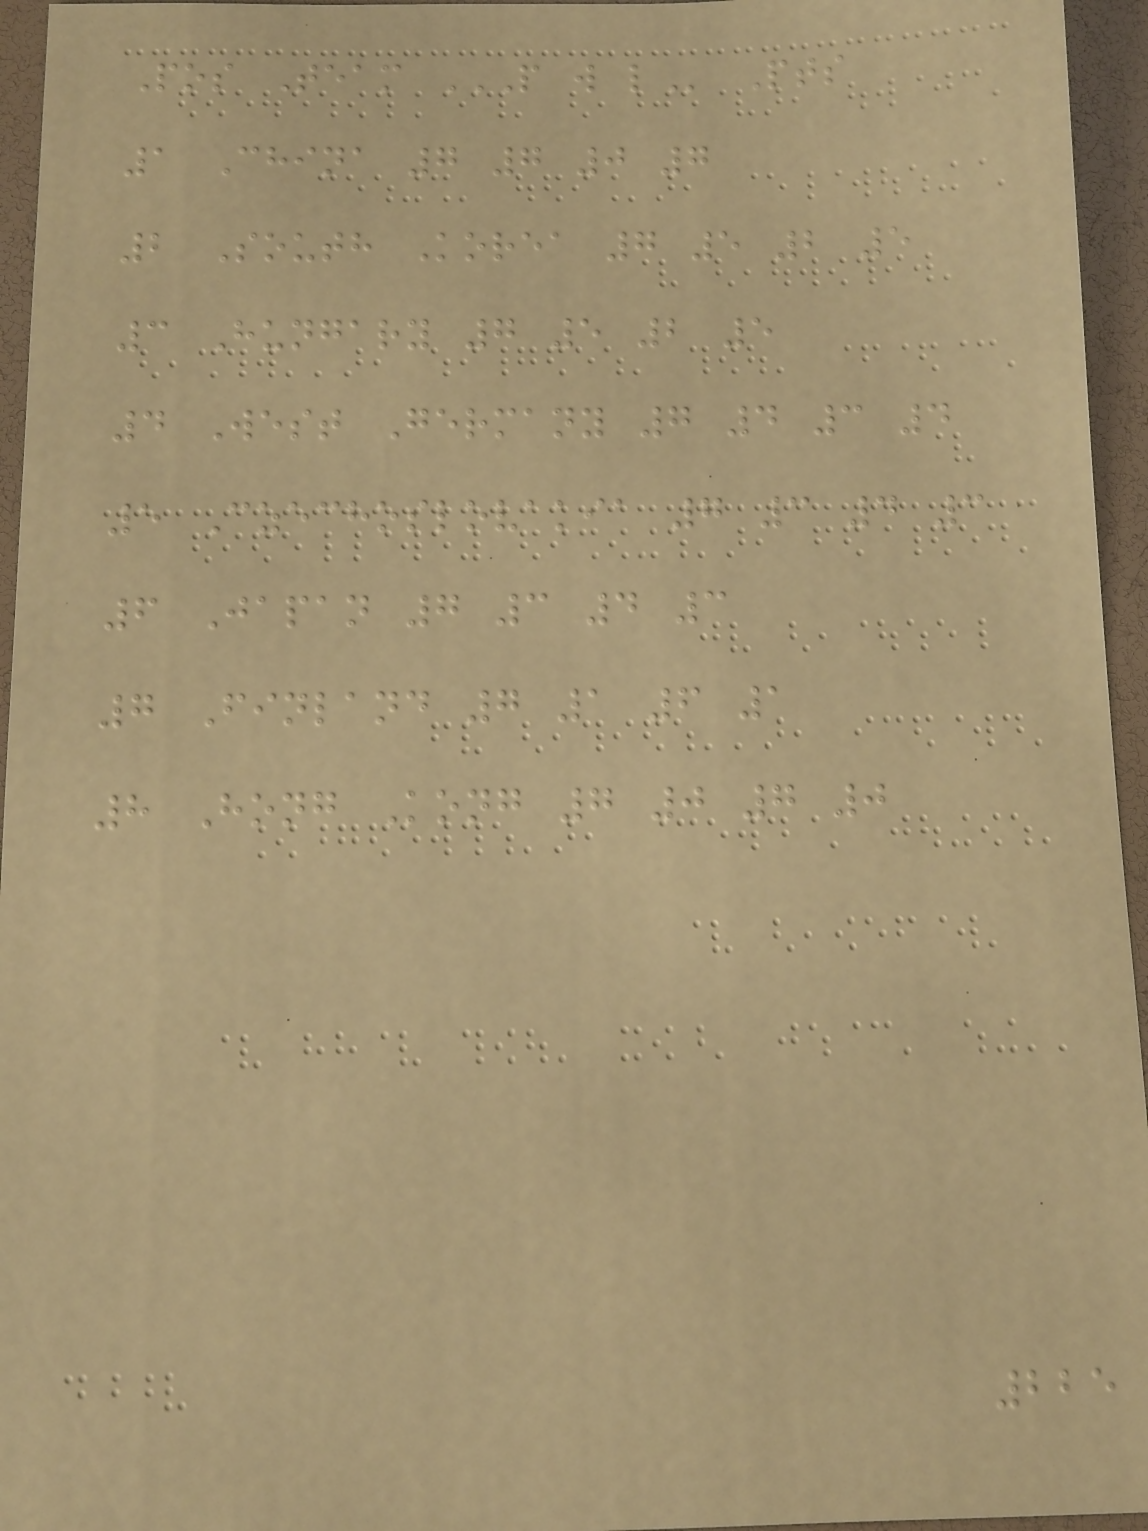Pos Team P W L Pts
1 China 7 7 0 7
2 South Korea 7 5 2 5
3 Hungary 7 5 2 5
4 West Germany 7 4 3 4
5 Czechoslovakia 7 3 4 3
6 Japan 7 3 4 3
7 Finland 7 1 6 1
8 Hong Kong 7 0 7 0
225
